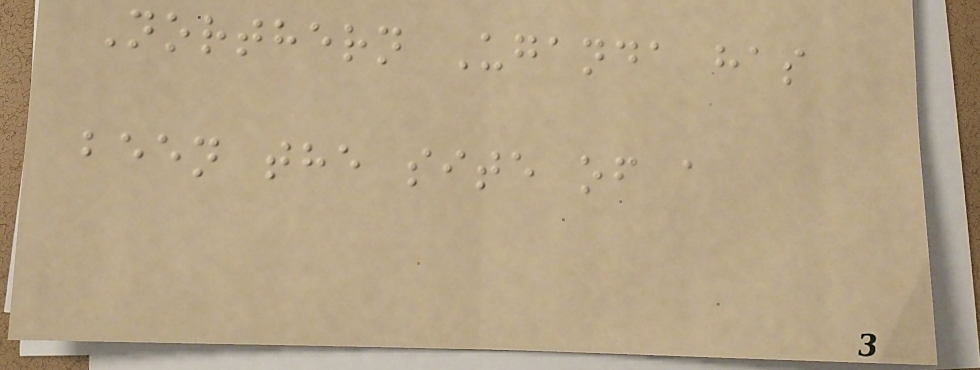Northern Uganda has
been the site of a
